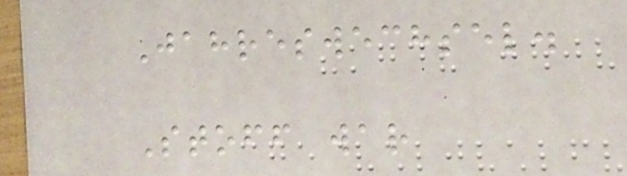Jahreswechsel.
Stoff war
